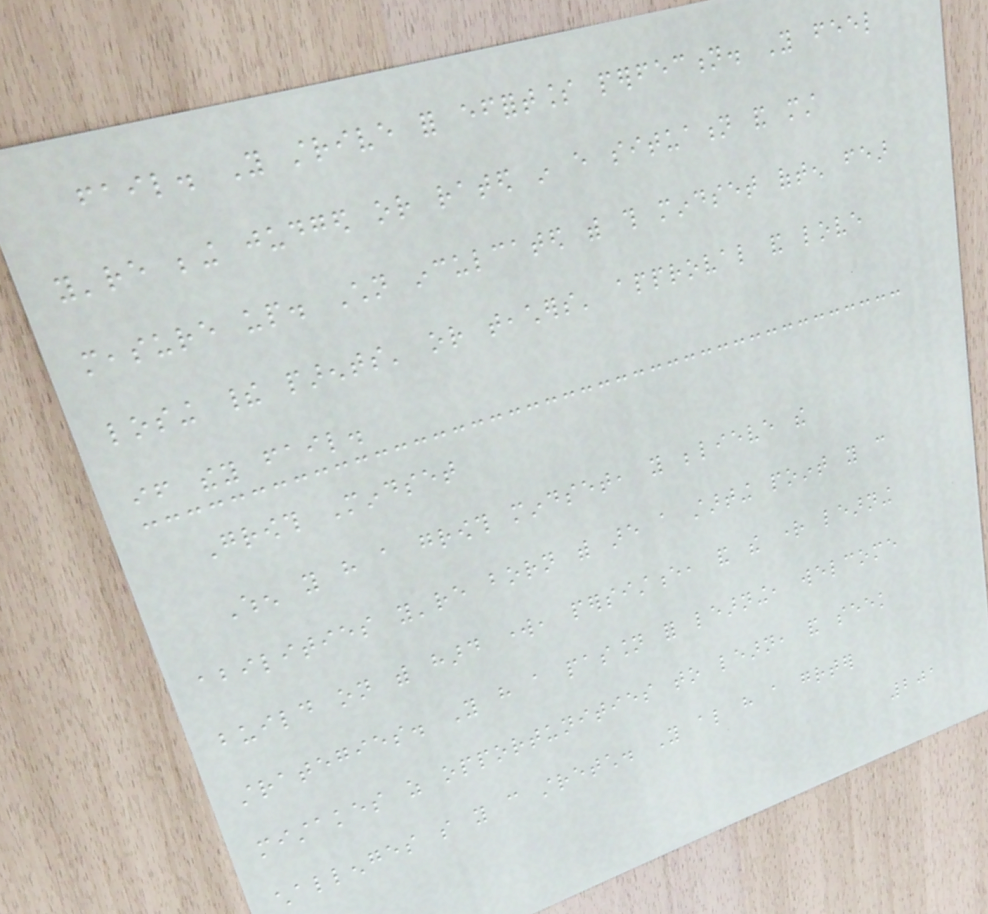fail. You strive for effortless perfection. You feel
you're being judged or rated in every situation and must
measure up. Children inculcated with this mindset often fear
losing their parents' or teachers' approval and love
if they fail.
Growth Mindset
When you have a growth mindset, you believe the
abilities you're born with are a starting point you can
build on with hard work, persistence, and the right learning
strategies. You have a passion for learning, welcome
mistakes as opportunities to learn, and seek
challenges so you can stretch. You also have a greater
201
